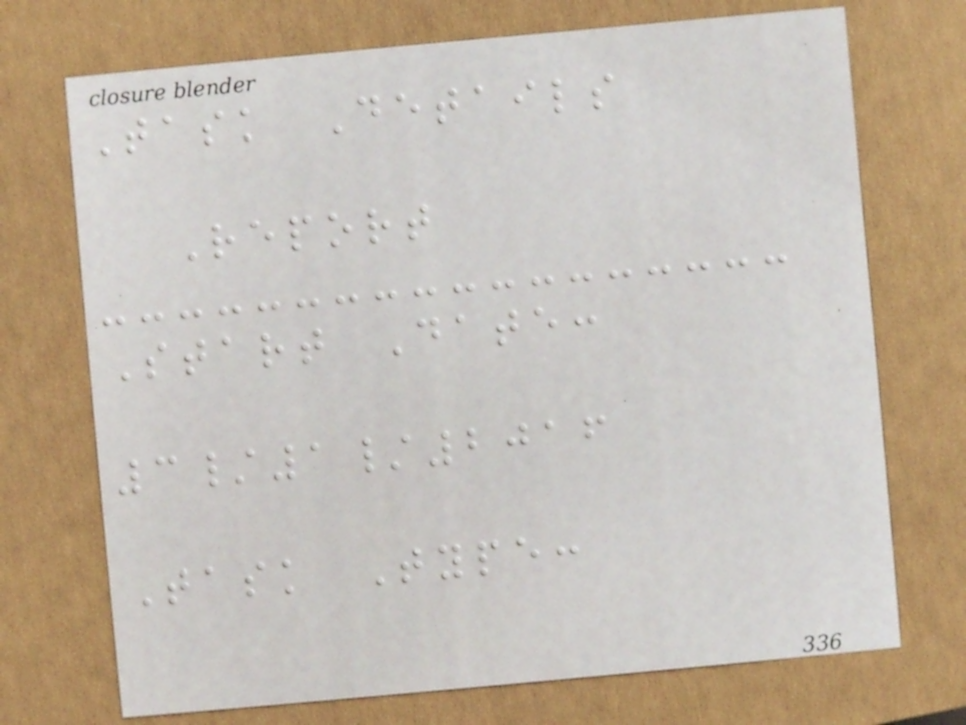Task Details
Report
Start Date:
3/1/2016
Task Type:
